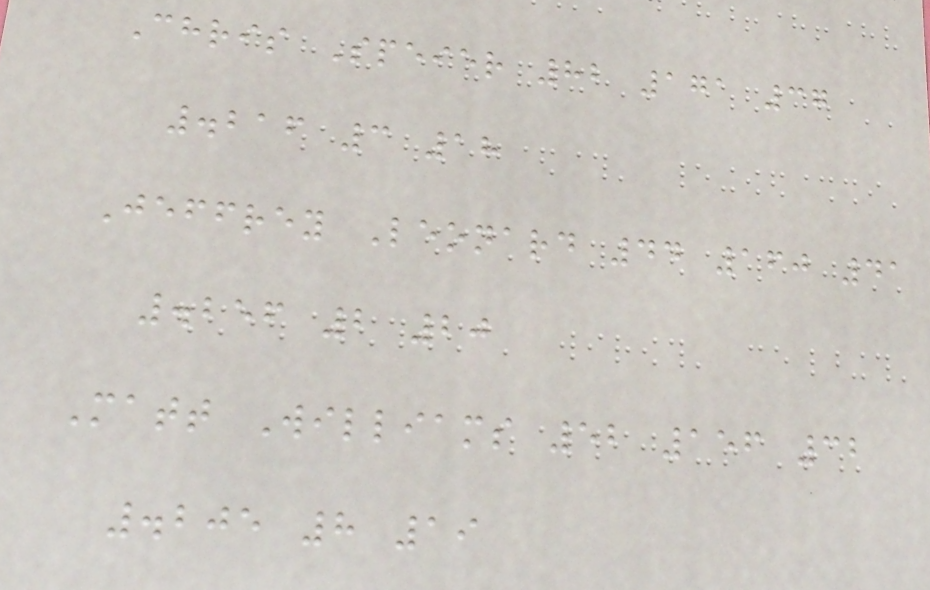Chris Speier 82 171 37
.216 3 18
Jeffrey Leonard 44 160 41
.256 2 20
Matt Williams 52 156 32
.205 8 19
